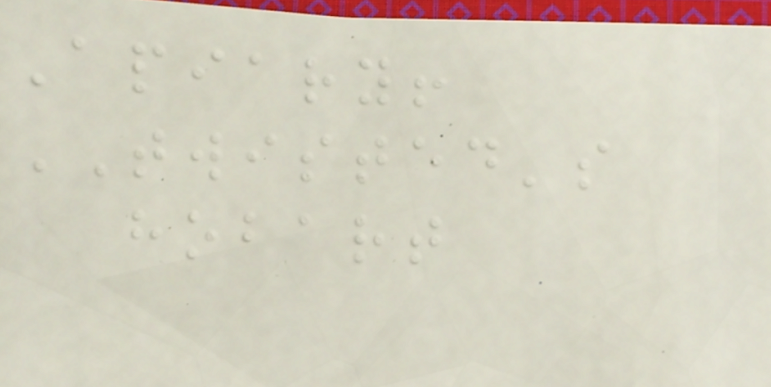Apiary!
TWISTED's
hobart
